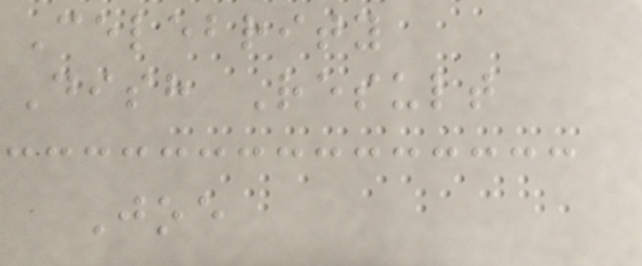Celebrity
Dish Result
Joe
